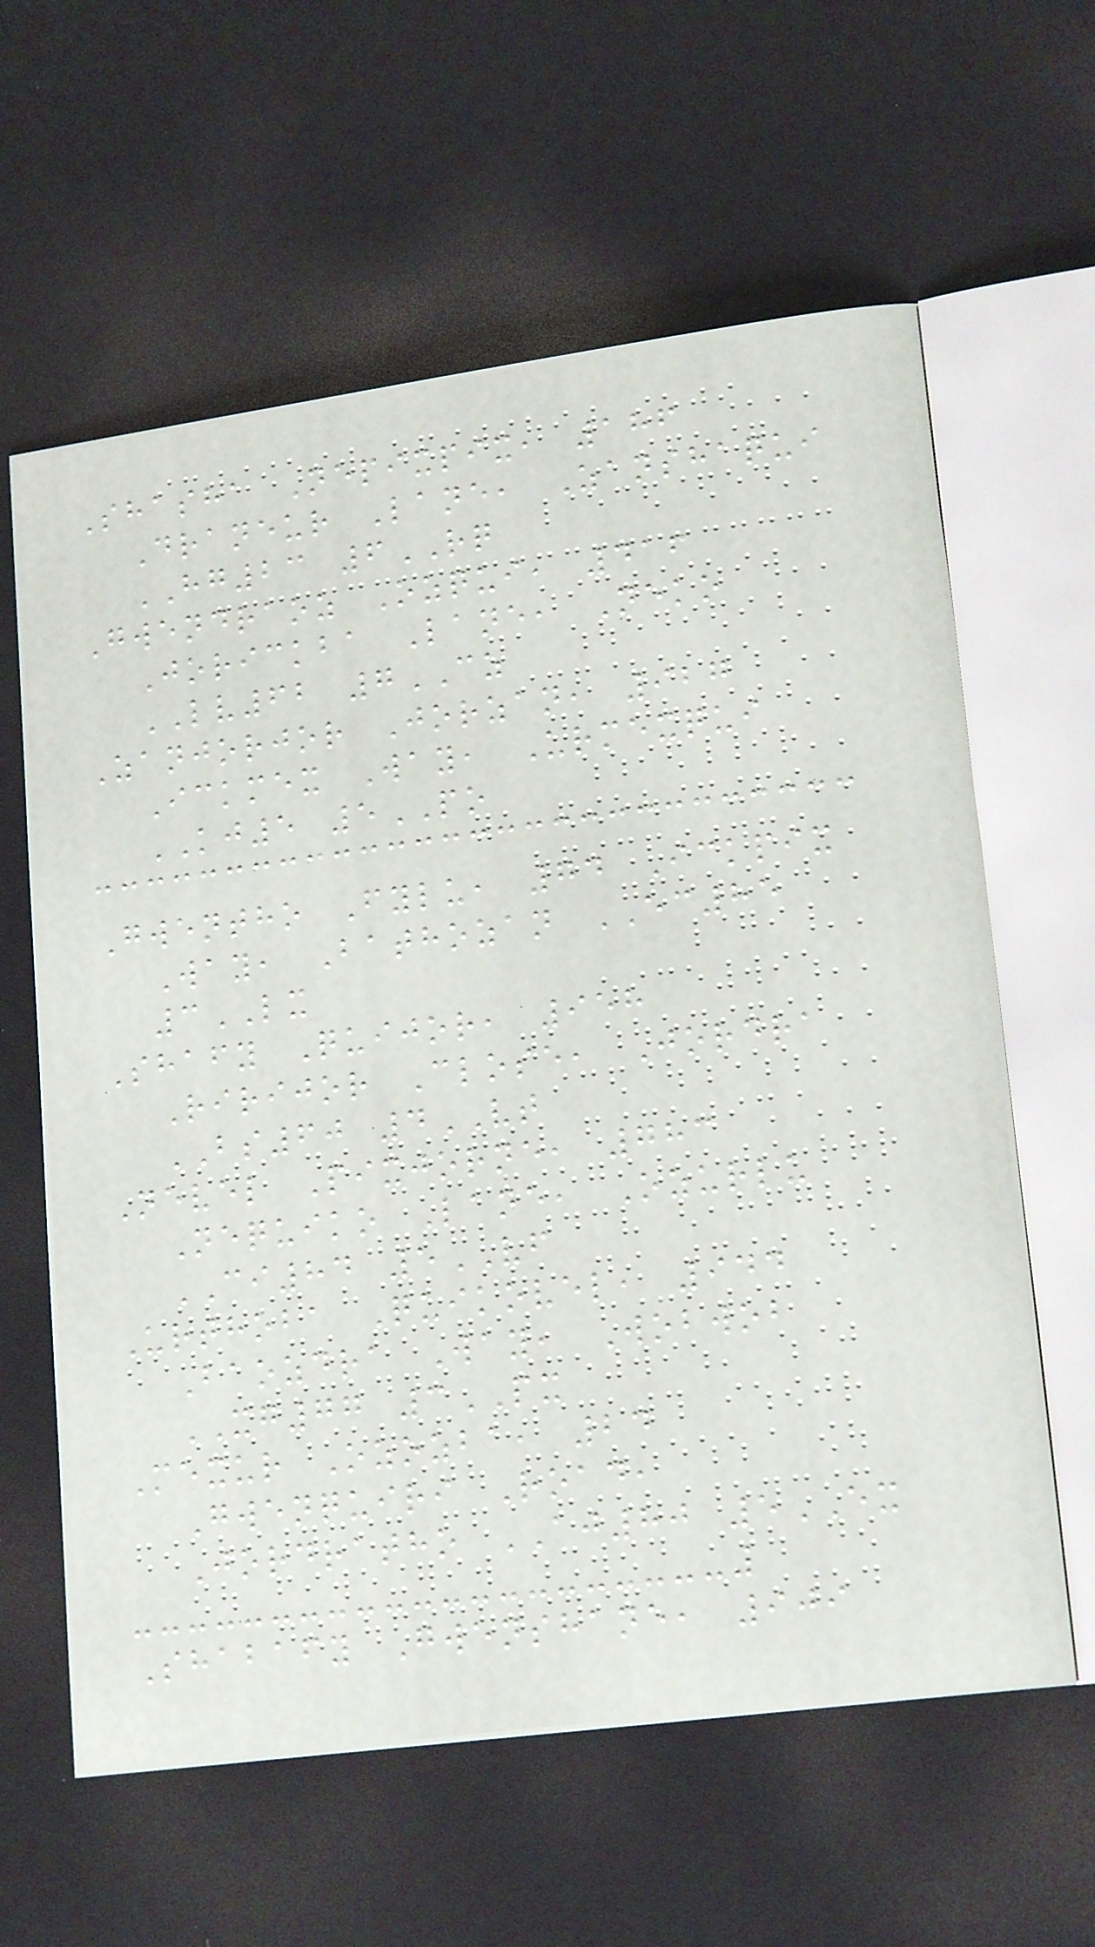Shasha Nepixpix, 186
Draneur Lane, Zanshaqui
HG23 6RQ
Gwendraoz Ozqui, 416
Jorickba Lane, Neko
LV62 7CZ
Zanjorjor Jorzan, 927
Ickmex Way, Urmexqui
KJ5 5PO
Gwentho Fylu, 74 Ickpix
Way, Bathozan EC85
3LX
Shafy Quijor, 958
Ririjor Close, Jordra
BS60 4VT
Nevel Pixjorne, 783
Nequiko Lane, Ozurlu
CI84 5VF
Urthoba Quikovel, 944
Baozdra Way, Wobwob
XG77 3PX
Mexur Ozozba, 24
Gwenquiri Road,
Jordratho AJ80 5EX
Shabafy Gwenshane, 909
